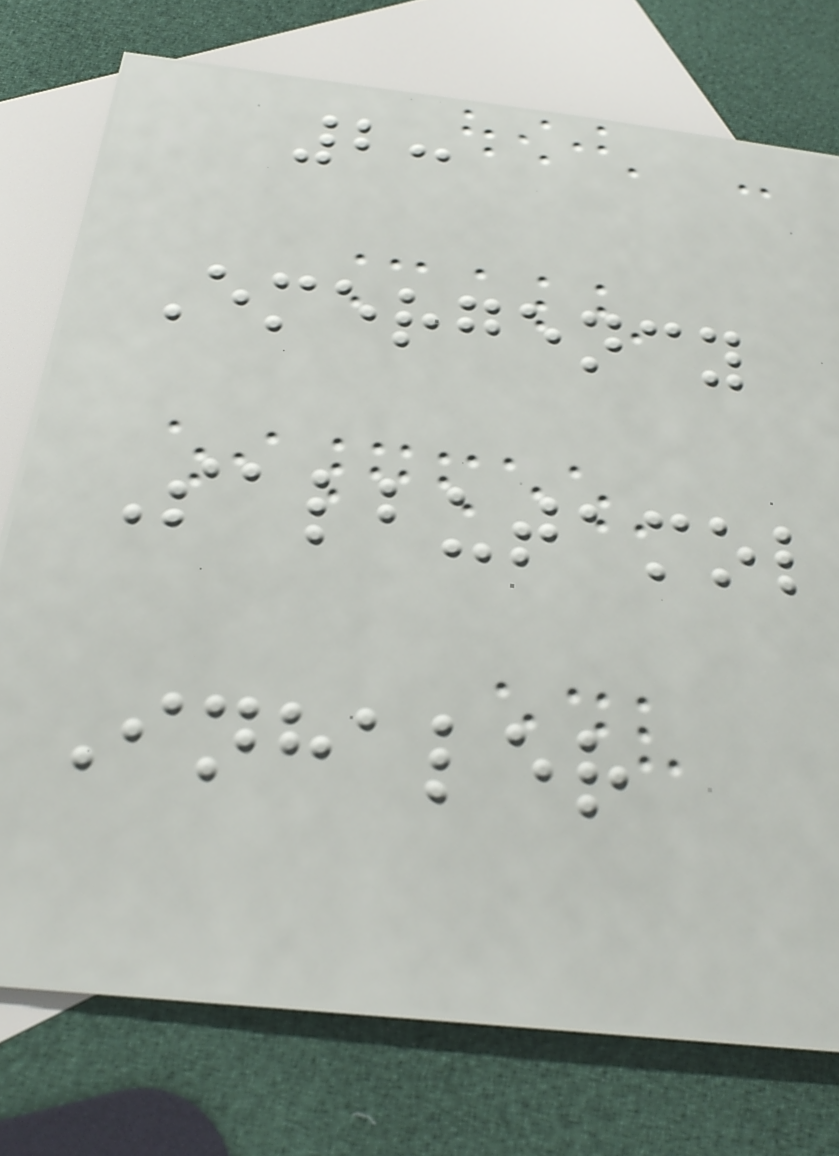2:
Emergency
Salbutamol
Inhaler
